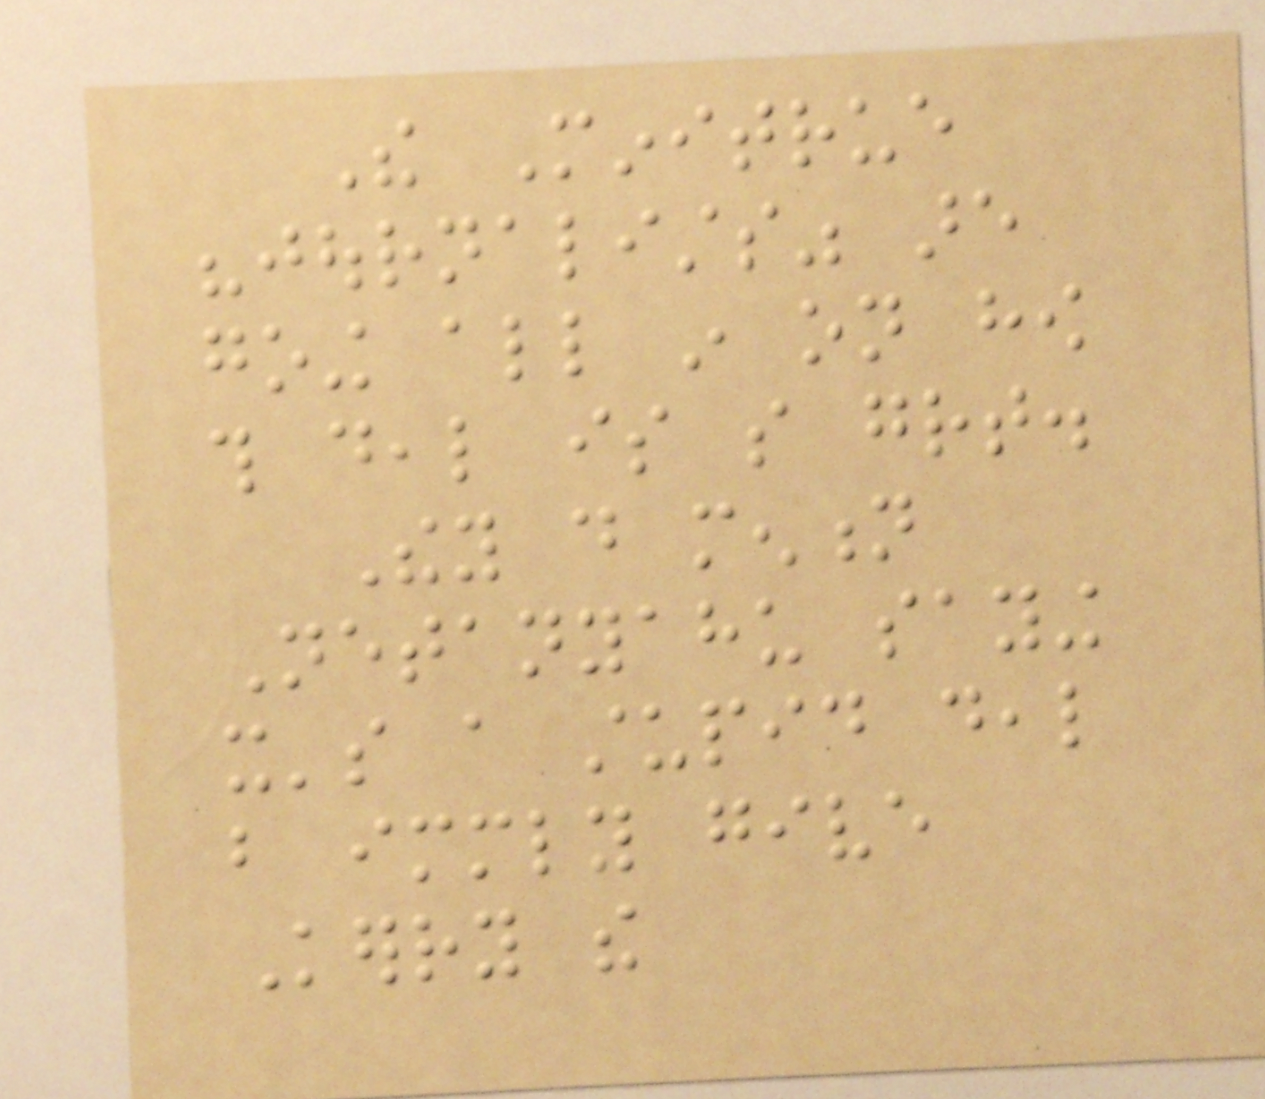The Minitrue
"journalists" are
going all in on how
this deal is so great.
They do mention
Netanyahu saying
it's a stupid deal
but immediately give
Kerry the
